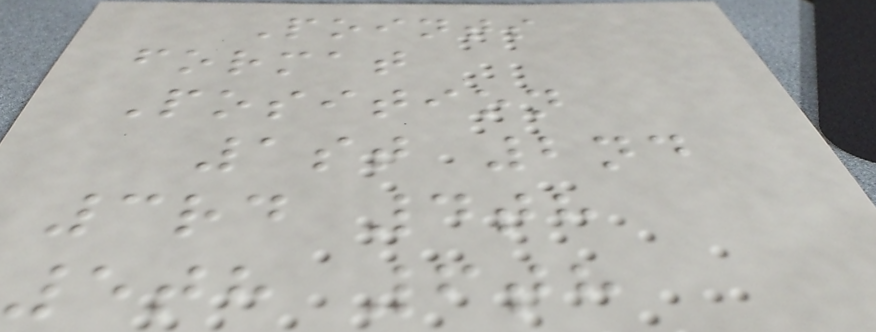Points
format
Position
1st 2nd
3rd 4th
5th 6th
